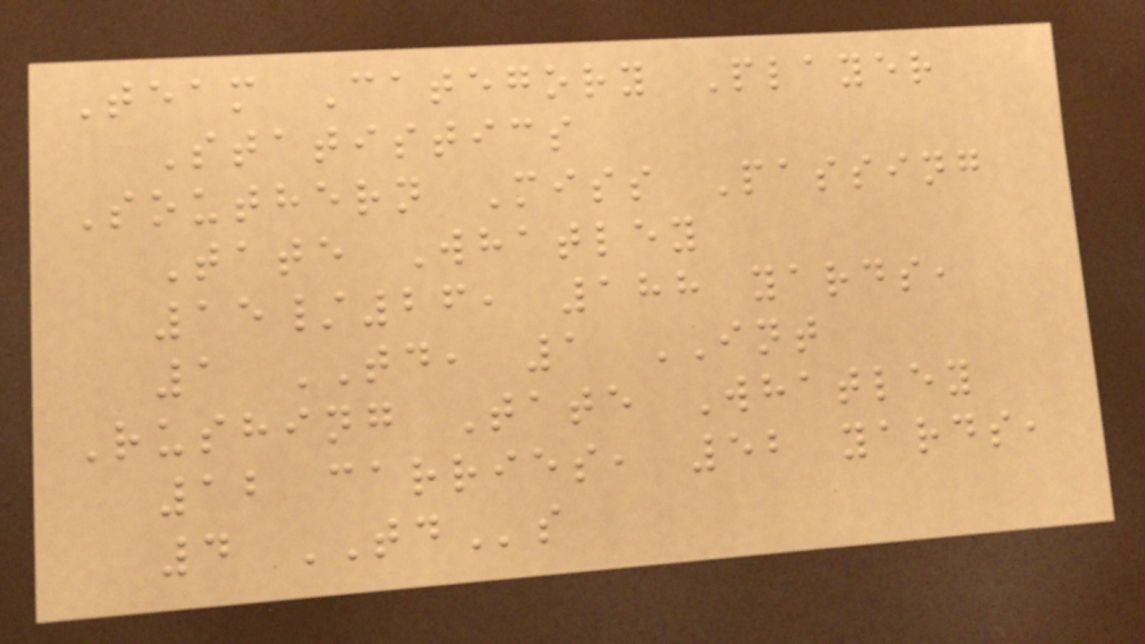Team Category Player
Statistics
Southern Miss Passing
Tate Whatley
15/26, 188 yards,
1 TD, 1 INT
Rushing Tate Whatley
12 carries, 52 yards,
4 TDs
